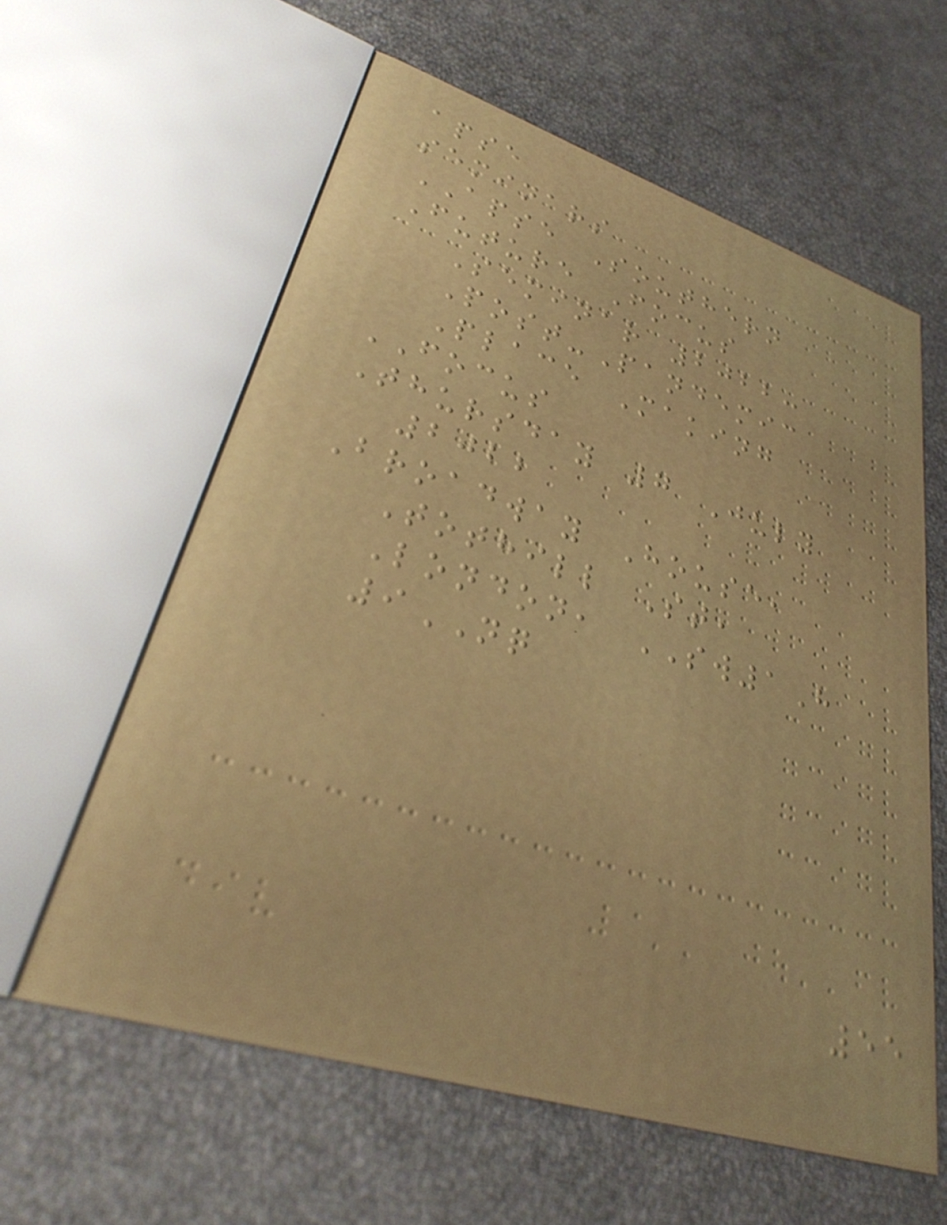apse
seminars
APSE Southern
Future Focus
Seminar 2022:
Post-Pandemic
Place Making
FOCUS
Thursday 7 July
2022
Broadway House,
Tothill St,
London, SW1H
9NQ
55
